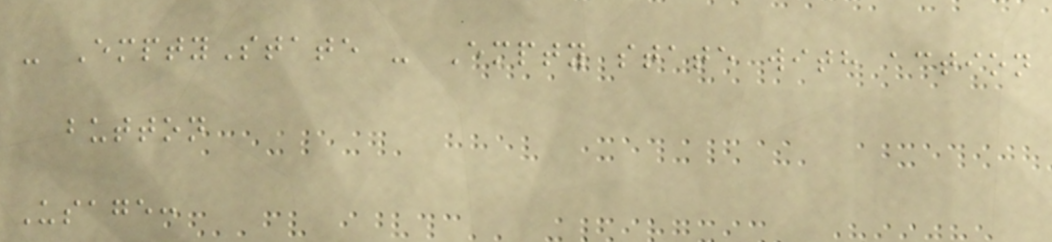- EmptyState - Empty state with action
button
Usage:
